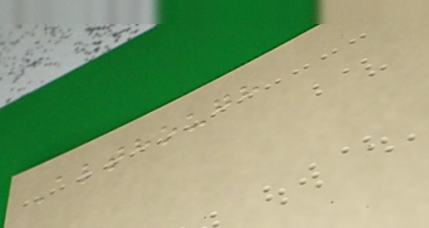Although
